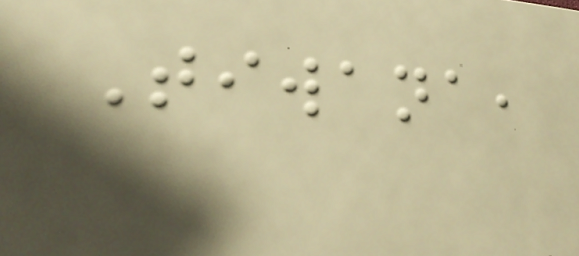Tiwana,
